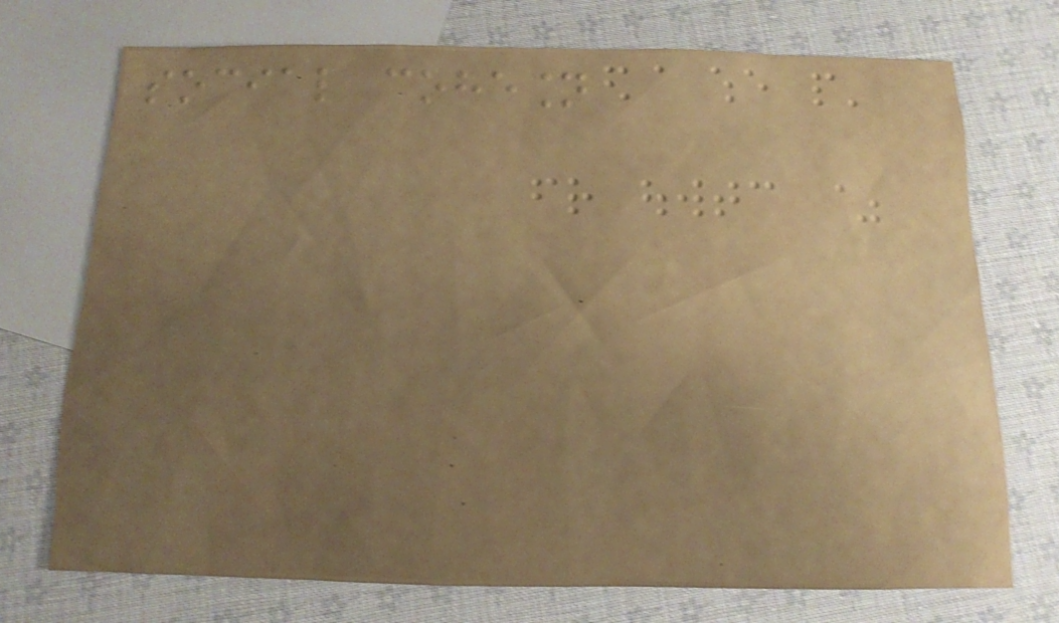social cohesion
